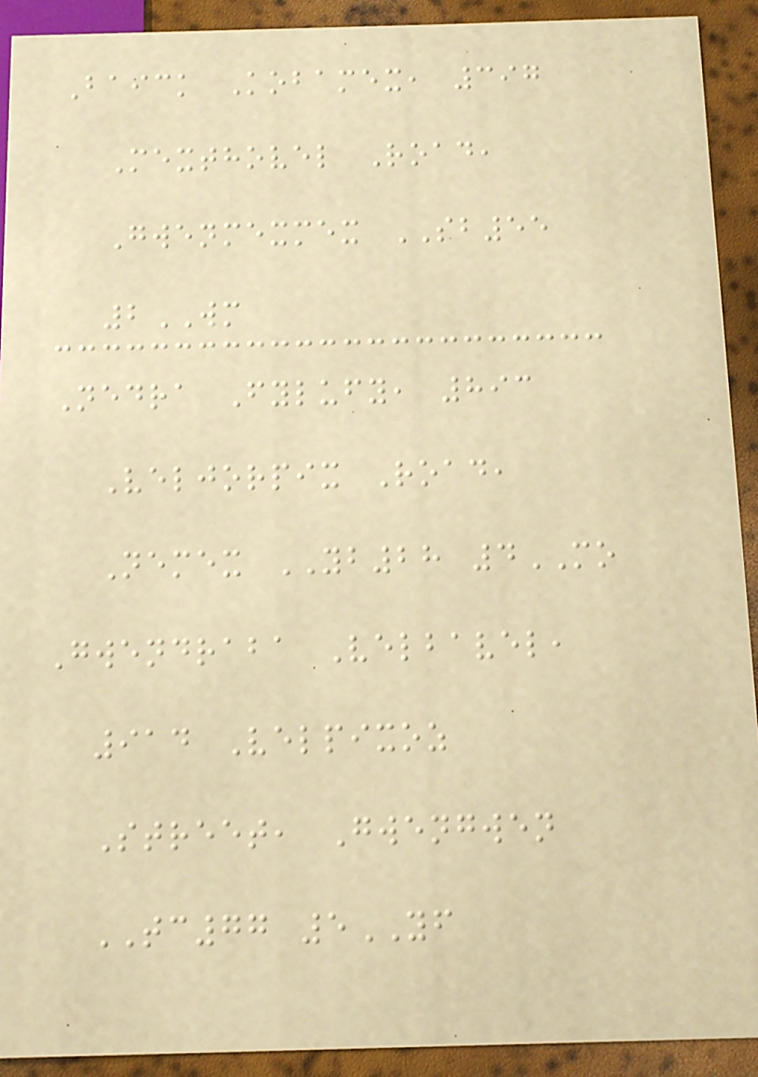Baick Kobamex, 397
Mexthovel Road,
Gwenmexmex SB55
2WM
Nedra Fylufy, 893
Veljorpix Road,
Nemex YB28 4MO
Gwendraba Velbavel,
914 Velpixoz
Street, Gwengwen
TC77 5YF
